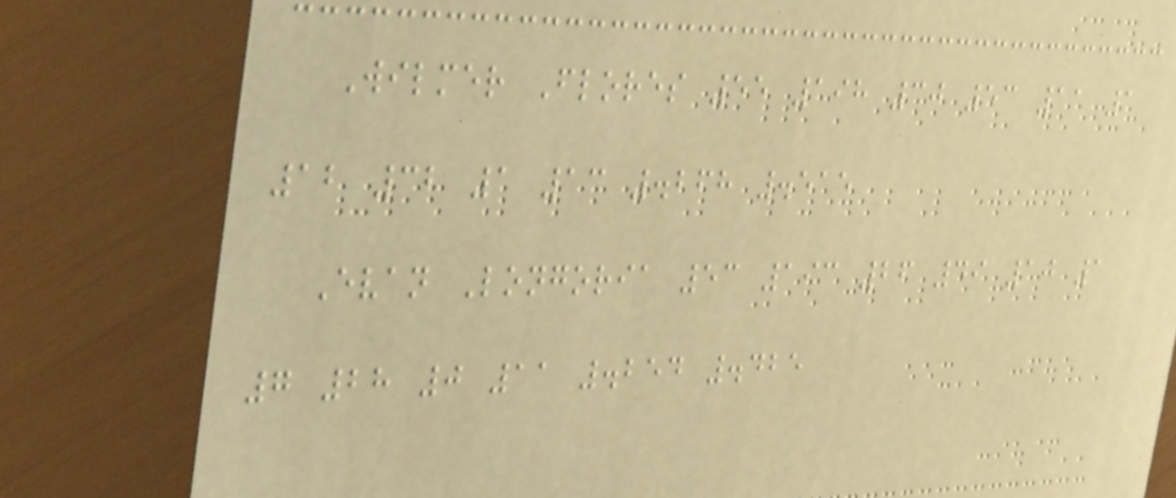Wilmer Flores 55 198 30 53 11 1
12 32 1 13 .268 .515
Evan Longoria 53 193 26 49 10 1
7 28 0 11 .254 .425
